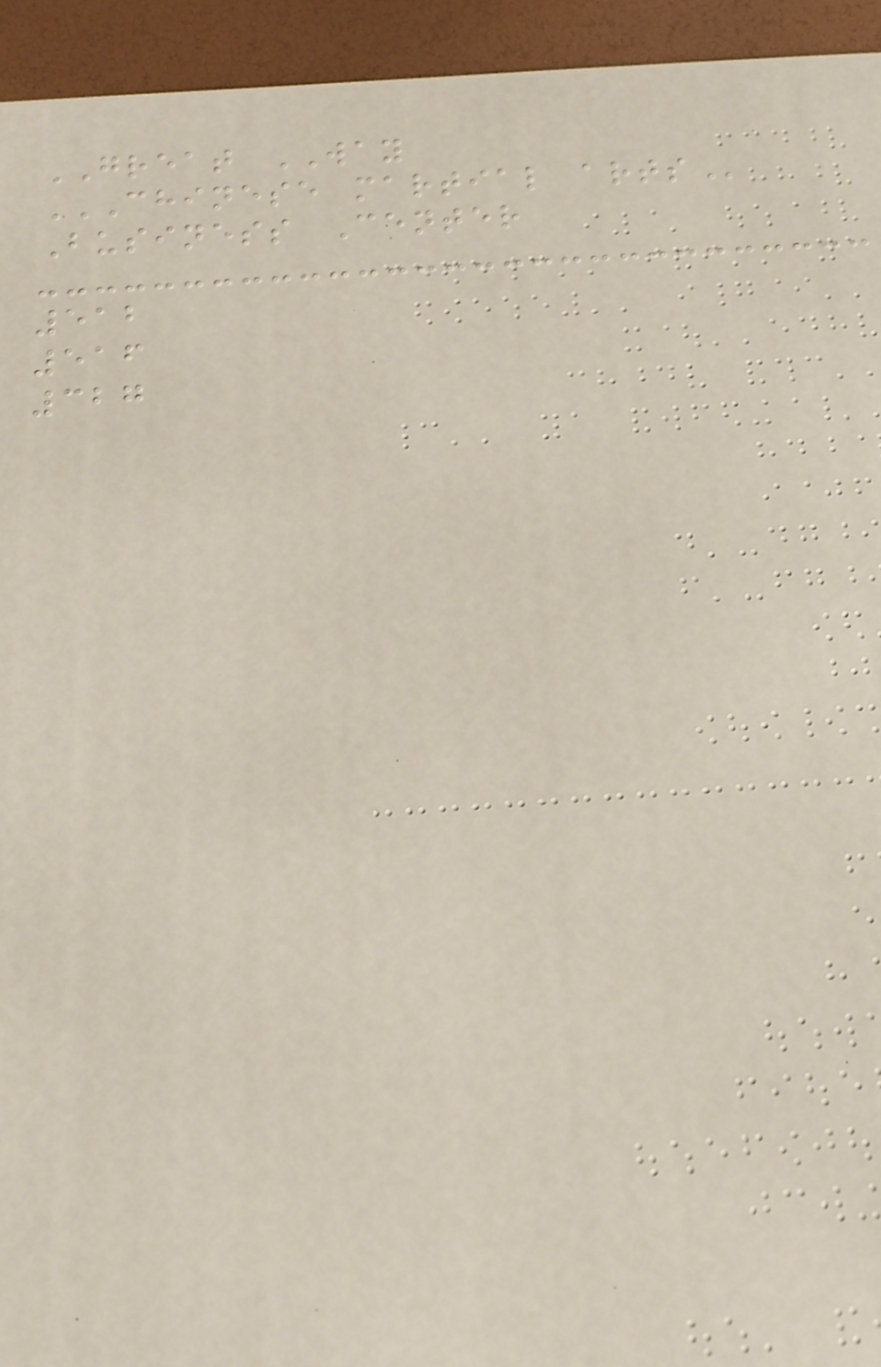GREAT WAY
CHINESE MARTIAL ARTS
Business Center
512
516
327
